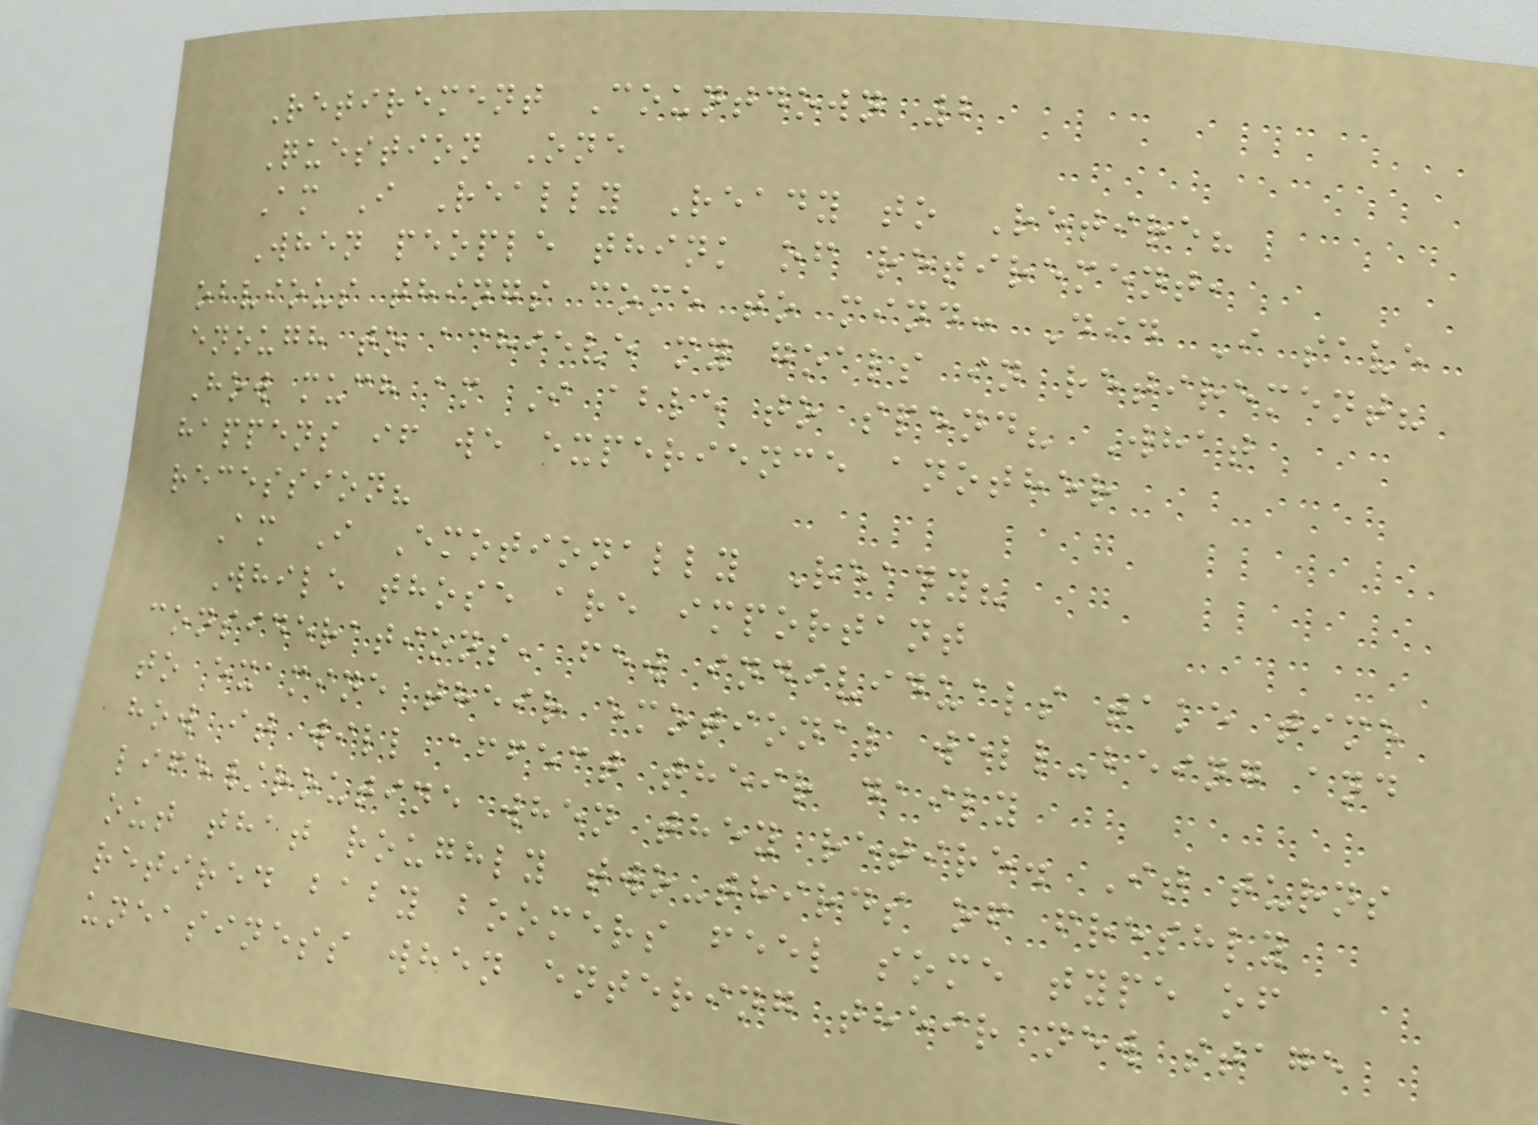Retirement Countdown 2
Question One
Am I Really Ready to Retire?
When people think of retirement,
obvious things come to mind: Did I save
enough to achieve my goals in retirement?
How much am I able to spend? What
happens if we experience another
recession?
Am I Emotionally Ready?
While those are important
considerations, few individuals take time
to examine their emotional well-being and
how it will affect their daily
life/routine when they retire. It turns
out that roughly two-thirds of freshly
retired baby boomers feel some type of
uneasiness when entering their new stage
